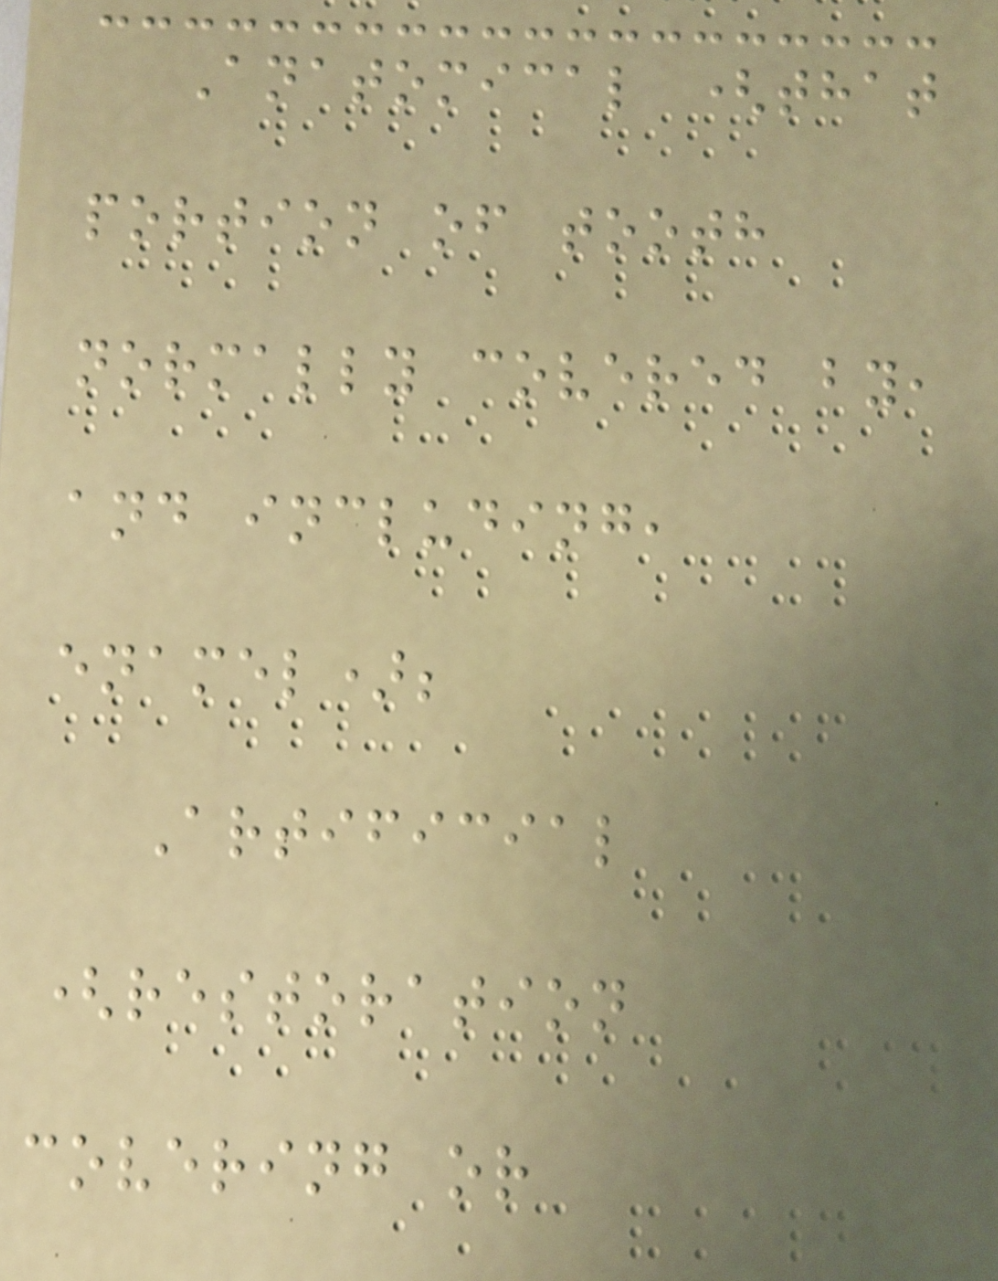Anatomical (that
portion of tooth
normally covered by,
and including,
enamel);
Artificial
(restoration
covering or
